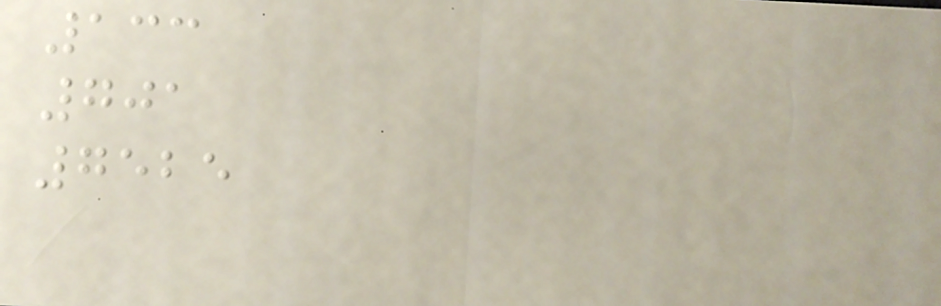133
701
7525
